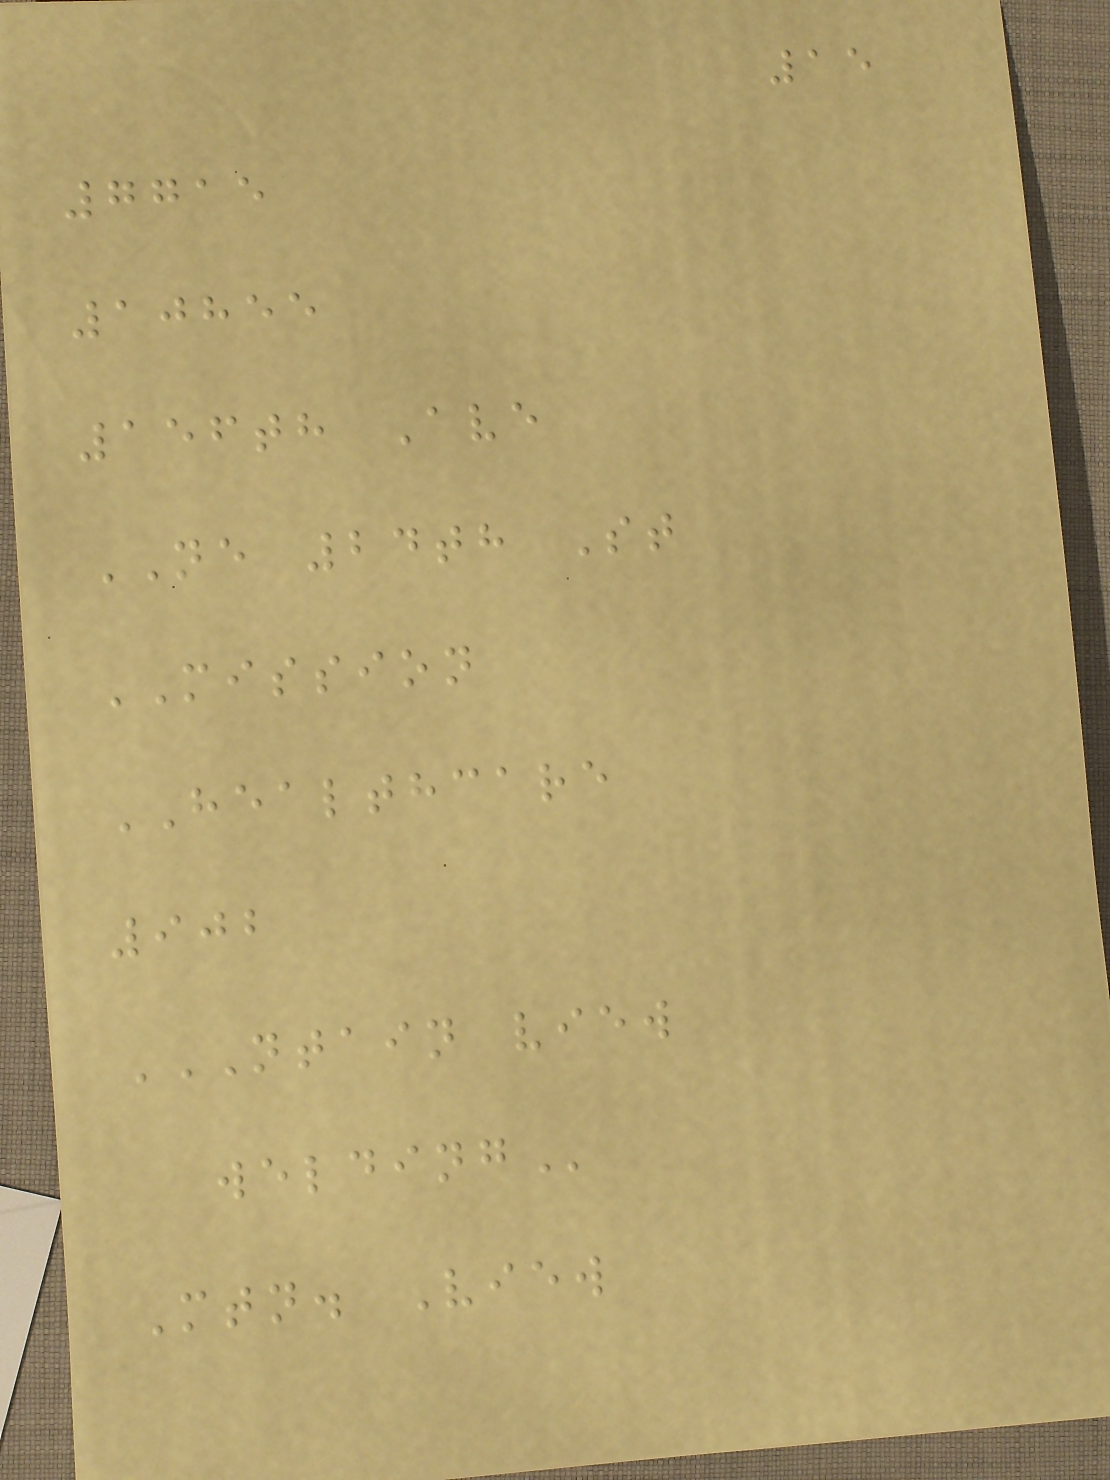15
7715
10855
156th Ave
NE 24th St
MISSION
HEALTHCARE
902
NTAIN VIEW
WELDING
Mtn. View
